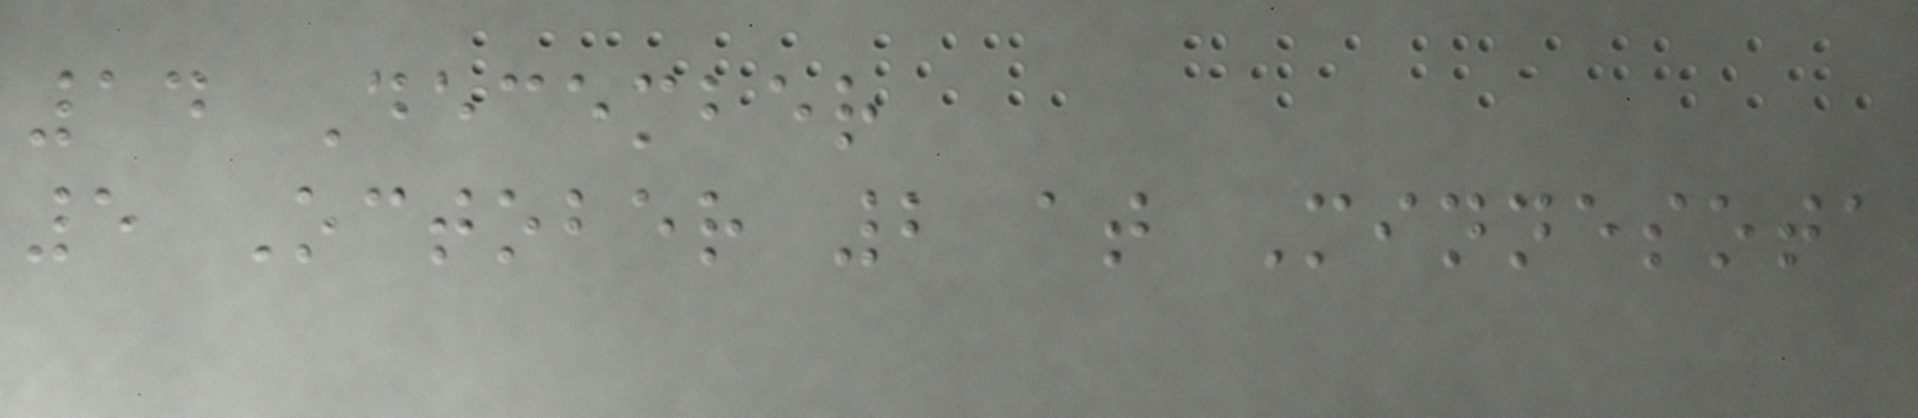14 December
5 October 2 at Minnesota
